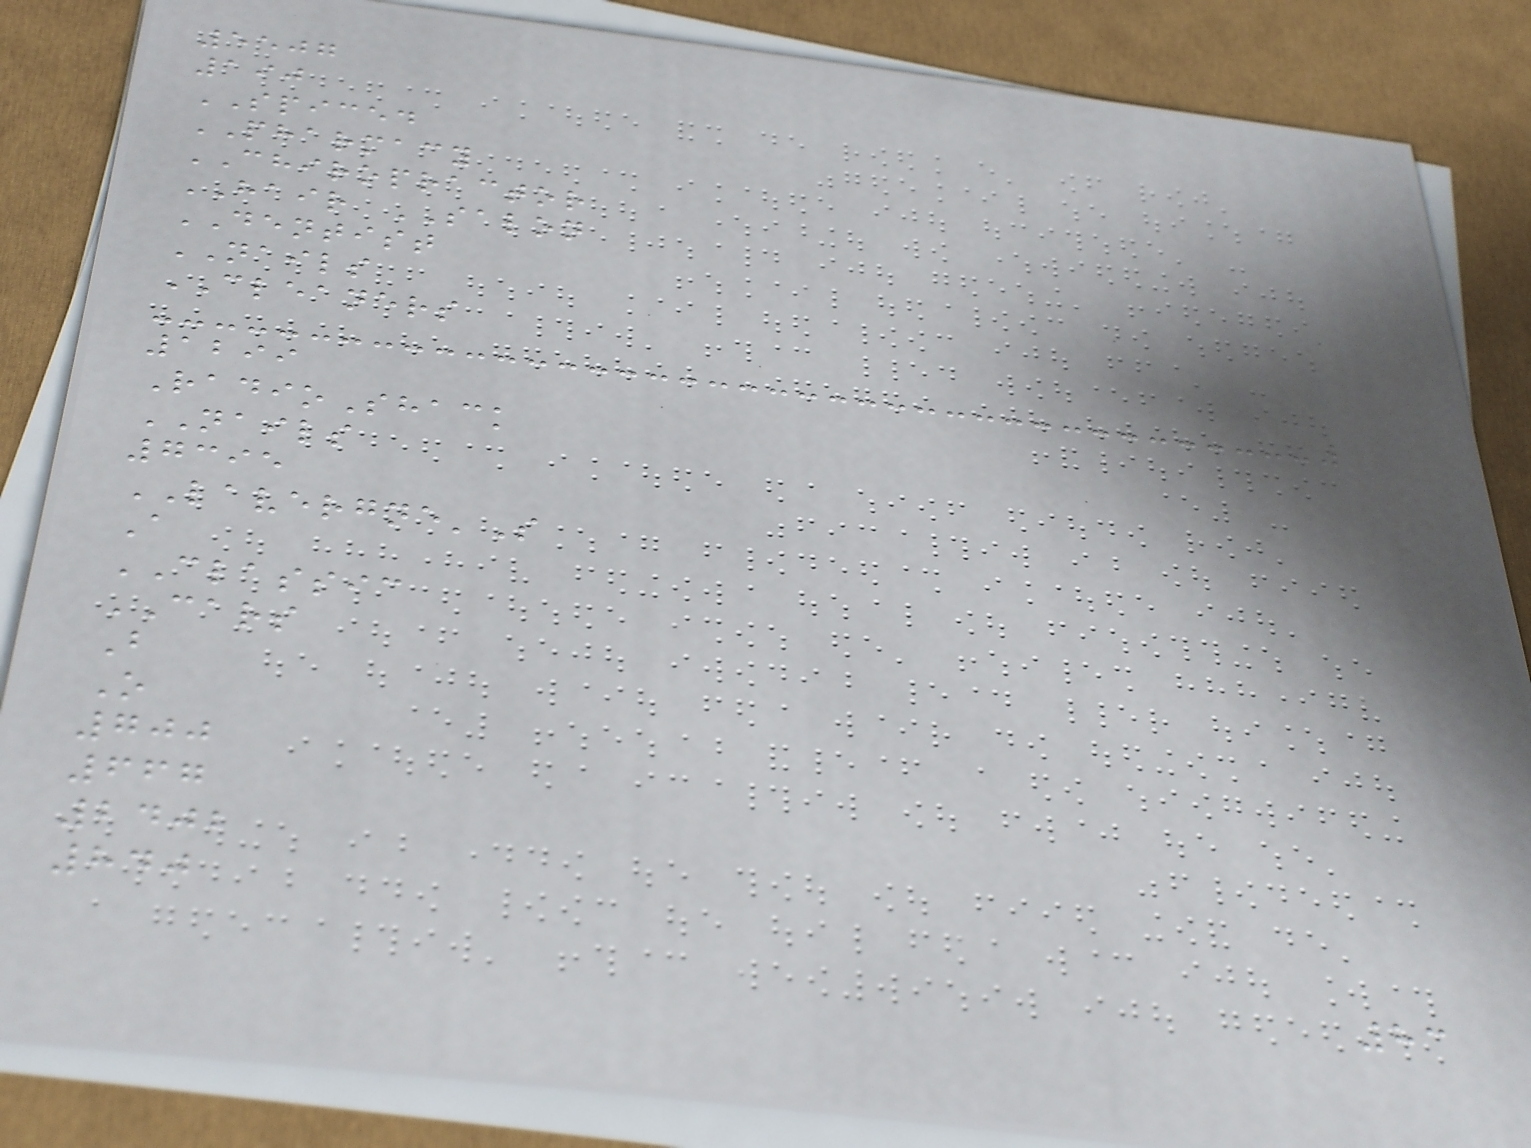5507
190
SPICED
PHARMACY
CHIROPRACTOR
HAIR SALON
DENTIST
NAILS
CLEANERS
1299
RadioShack
NAILS
7395
LAVERGNE'S
A
CLASSIC
CARS
B
O
700
667
2402
840
83
